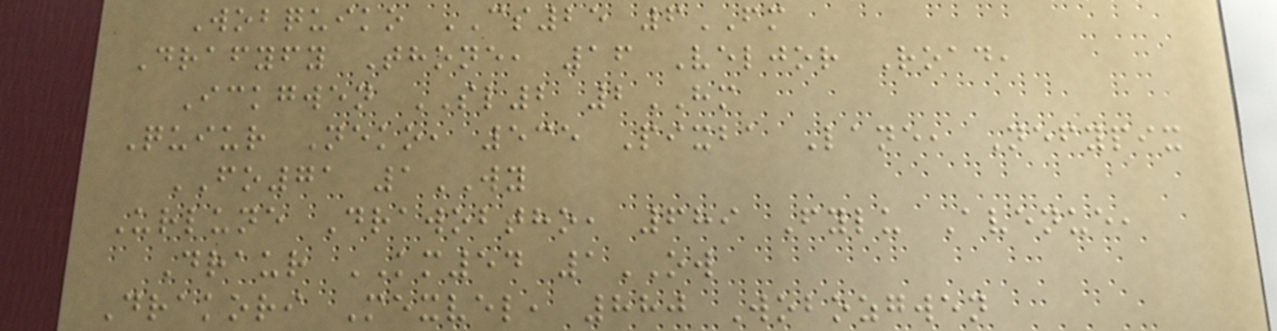Wobquiko CS25 6FM
Drafyfy Thone, 16 Veljor Road,
Ickgwen SL2 2HM
Quiur Neko, 535 Pixba Lane, Nefypix
FO71 1WY
Urlune Drawobtho, 689 Fylu Avenue,
Draur KM54 1OW
Drakori Mexvel, 880 Wobozgwen
